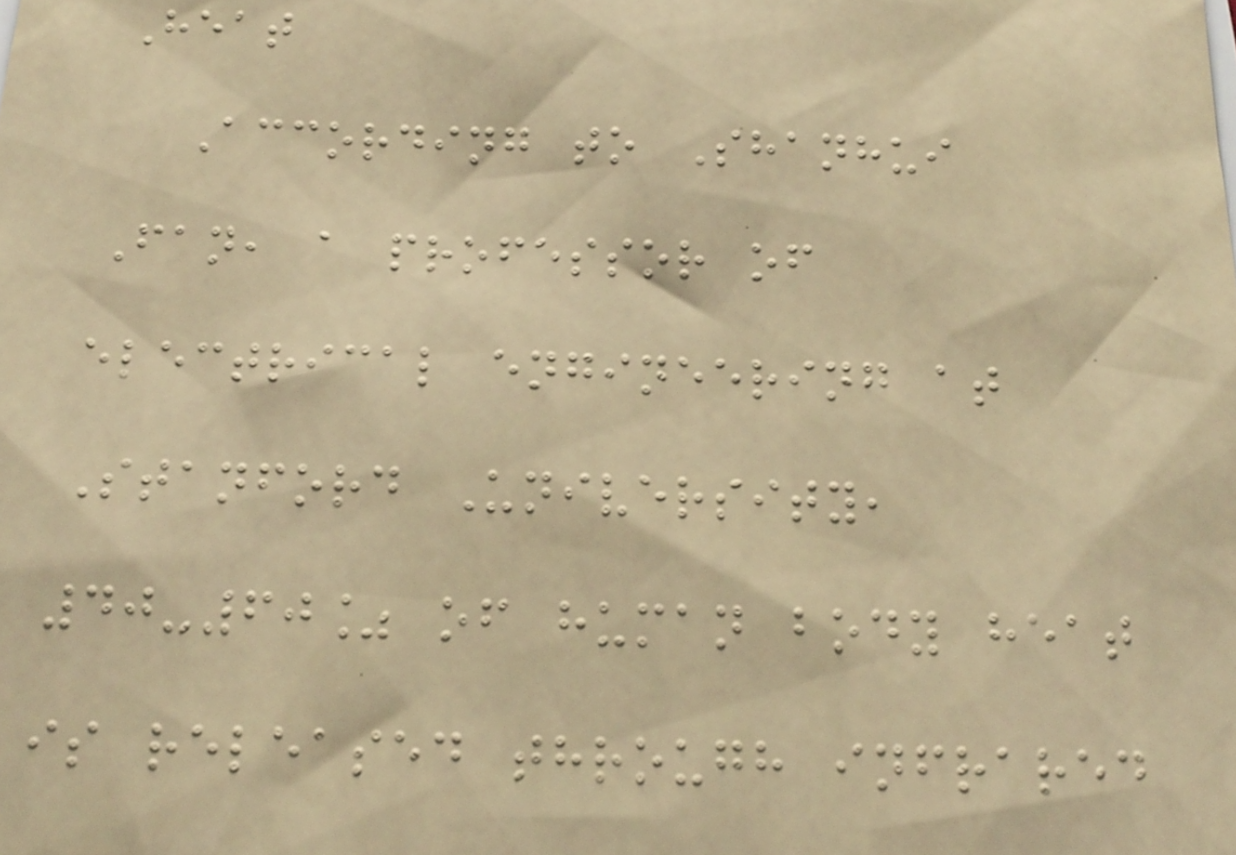Heat
According to Shanhui
Fan, a professor of
electrical engineering at
Stanford University,
40-60% of human body heat
is released through infrared
